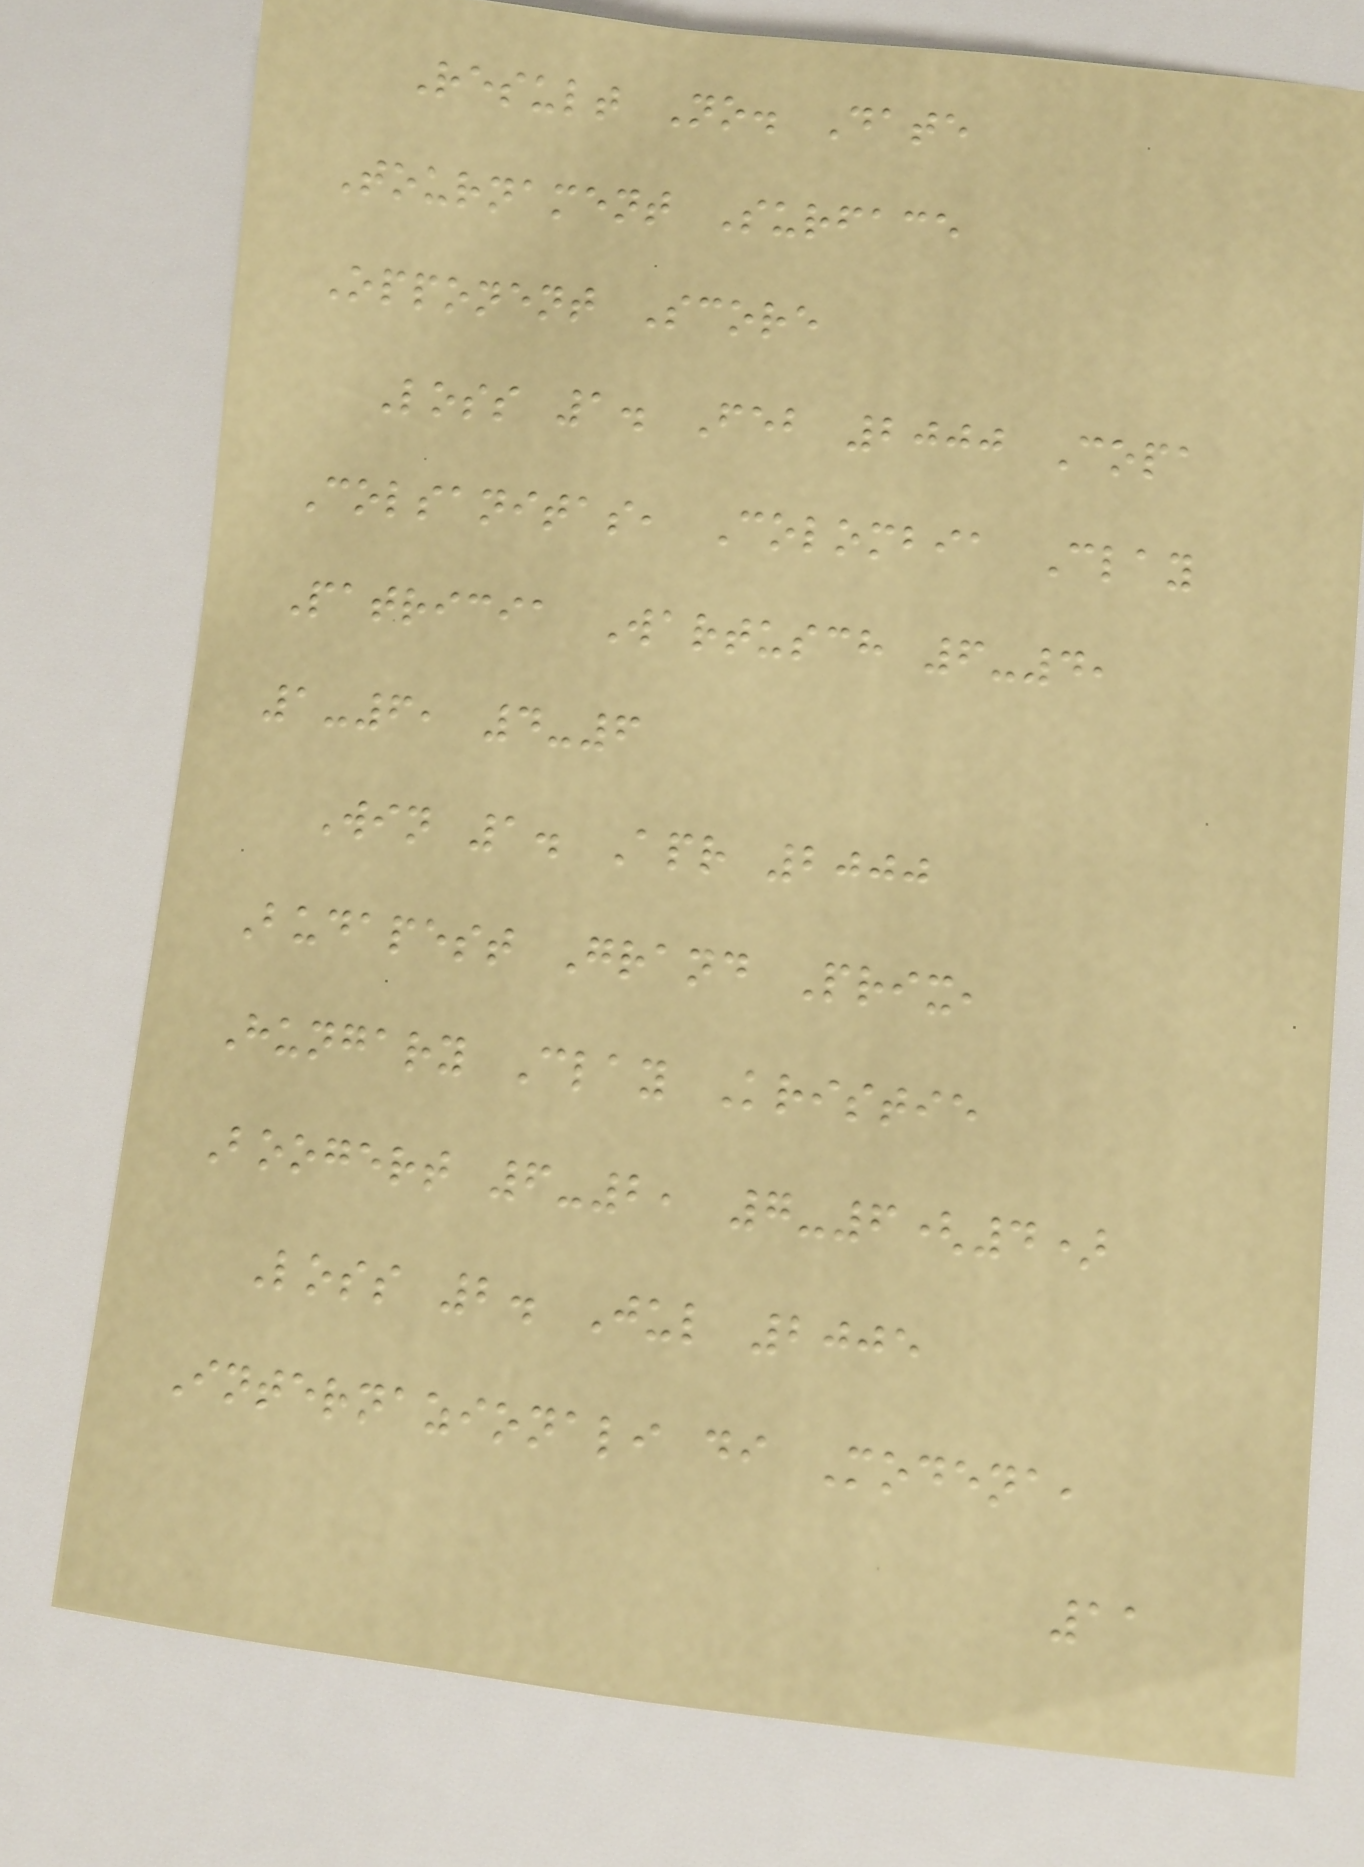Result No. Date
Tournament Surface
Opponent Score
Loss 1. Feb 2000 Copa
Colsanitas, Colombia Clay
Patricia Wartusch 6-4,
1-6, 4-6
Win 1. Apr 2000
Budapest Grand Prix,
Hungary Clay Kristie
Boogert 6-2, 7-6(4)
Loss 2. Jul 2005
Internazionali di Modena,
11
